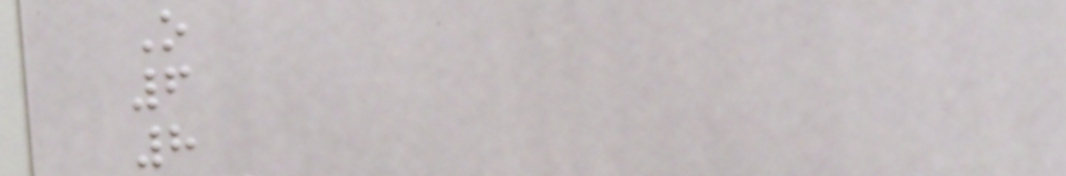O
6
8
